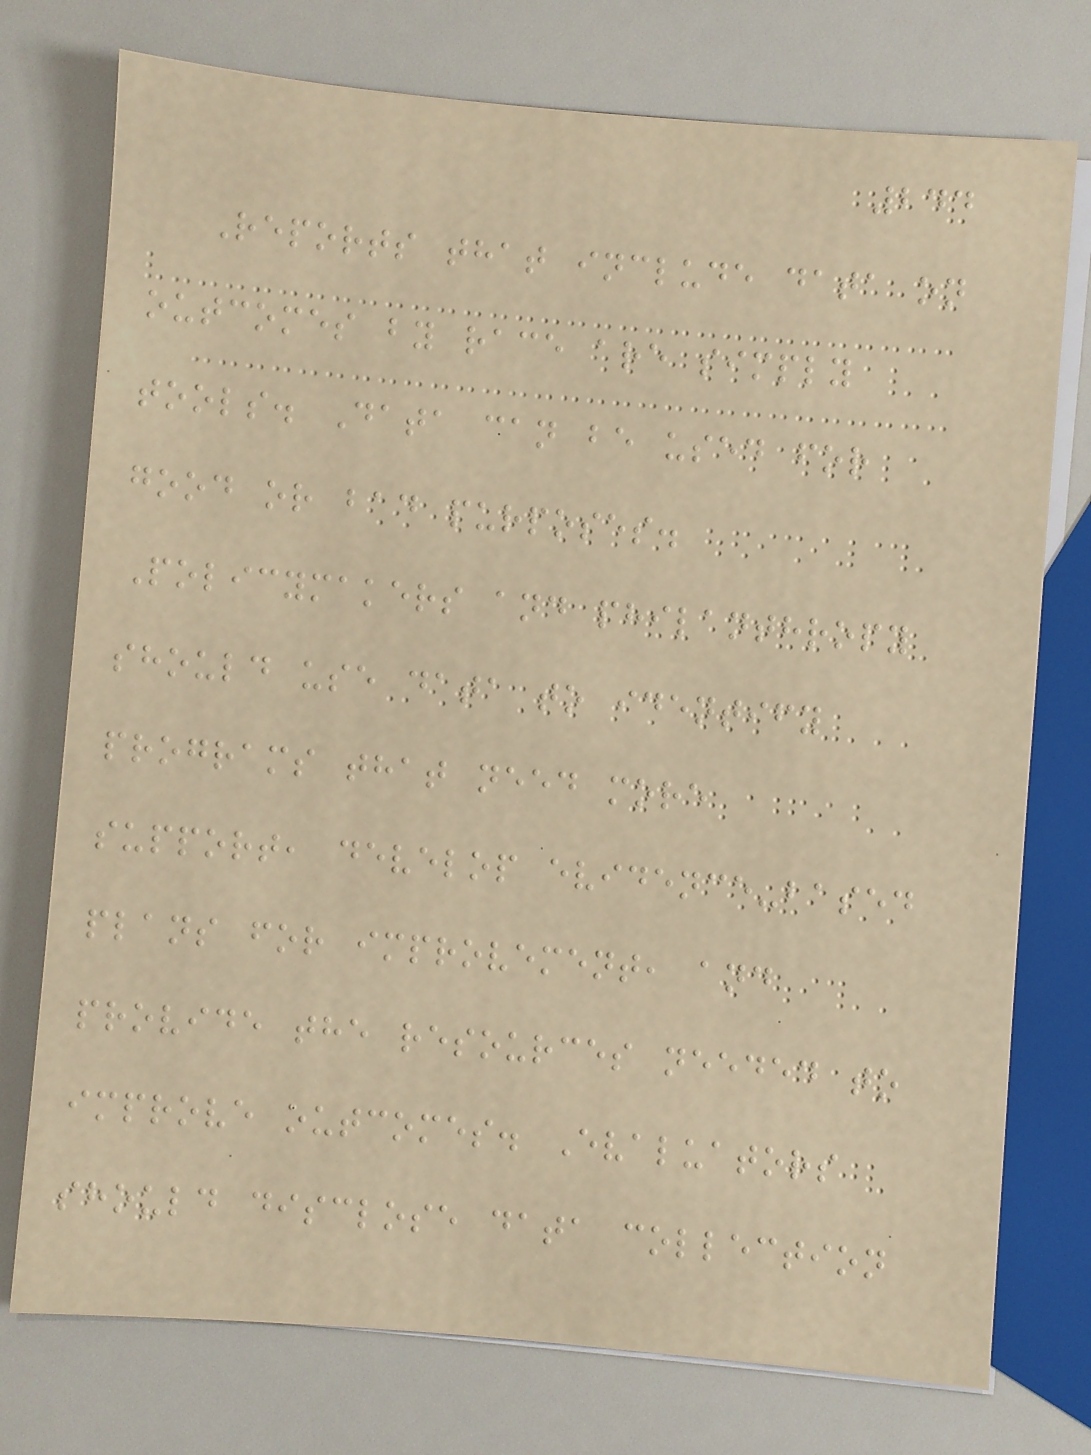244
Reports that include data on
outcomes by race are simply
tools. Data can be used for
good or bad purposes.
Policymakers and philanthropy
should use data to identify
programs that need more
support, develop evidence-based
plans for improvement, and
provide the resources needed to
improve outcomes. Evaluators
should disclose data collection
